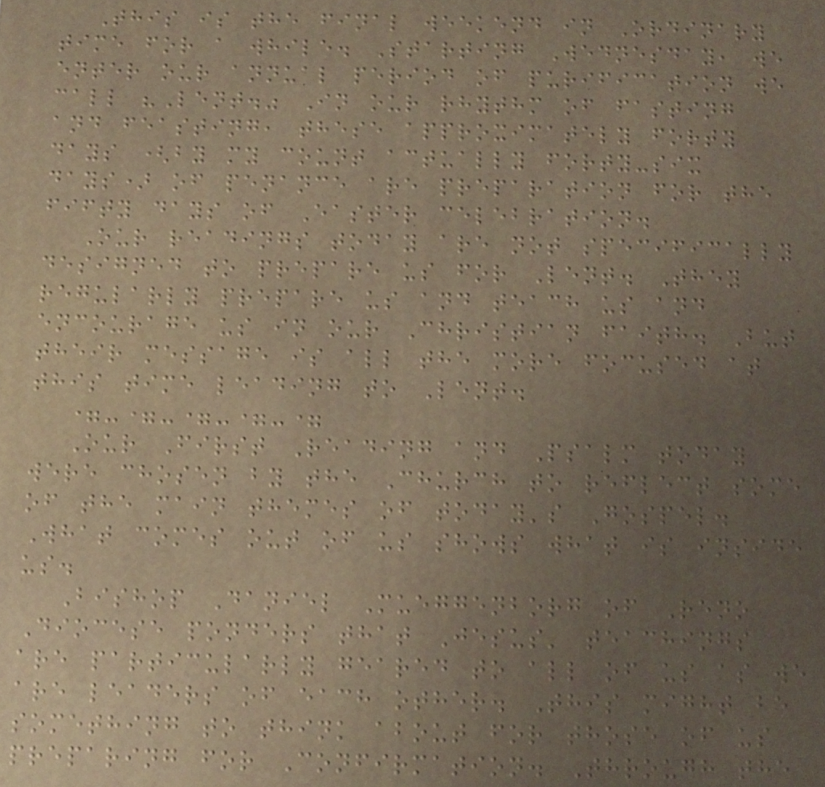This is the final weekend in Ordinary
time for a while. Starting Wednesday, we
enter our annual period of purification we
call "Lent." In our rhythm of fasting
and feasting, these approximately forty
days (by my count actually forty-six
days) of penance are preparation for the
fifty days of Easter celebration.
Our readings today are not specifically
designed to prepare us for Lent. They
regularly prepare us and teach us and
encourage us in our Christian faith. But
their message is all the more focused at
this time leading to Lent.
=-=-=-=-=
Our First Reading and Psalm today
were chosen by the Church to reflect some
of the main themes of today's Gospel.
What comes out of us shows what is inside
us.
Bishop Daniel Mueggenborg of Reno
Diocese ponders that Jesus' teachings
are particularly geared to all of us as we
are leaders of each other. This might be
something to think about for those of us
preparing for Confirmation. Through the
